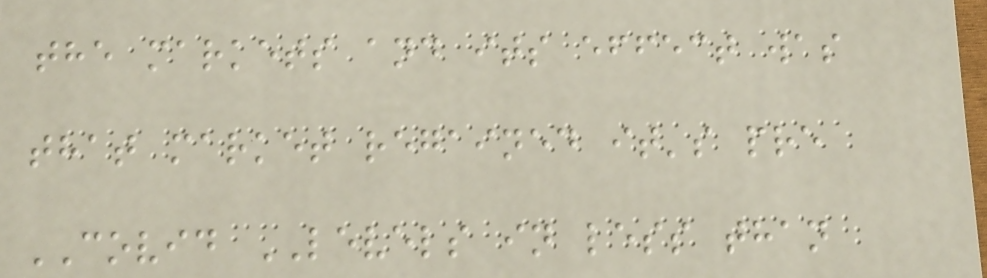the markets and its effect was
that market regained it's pre
COVID LEVELS in less than
